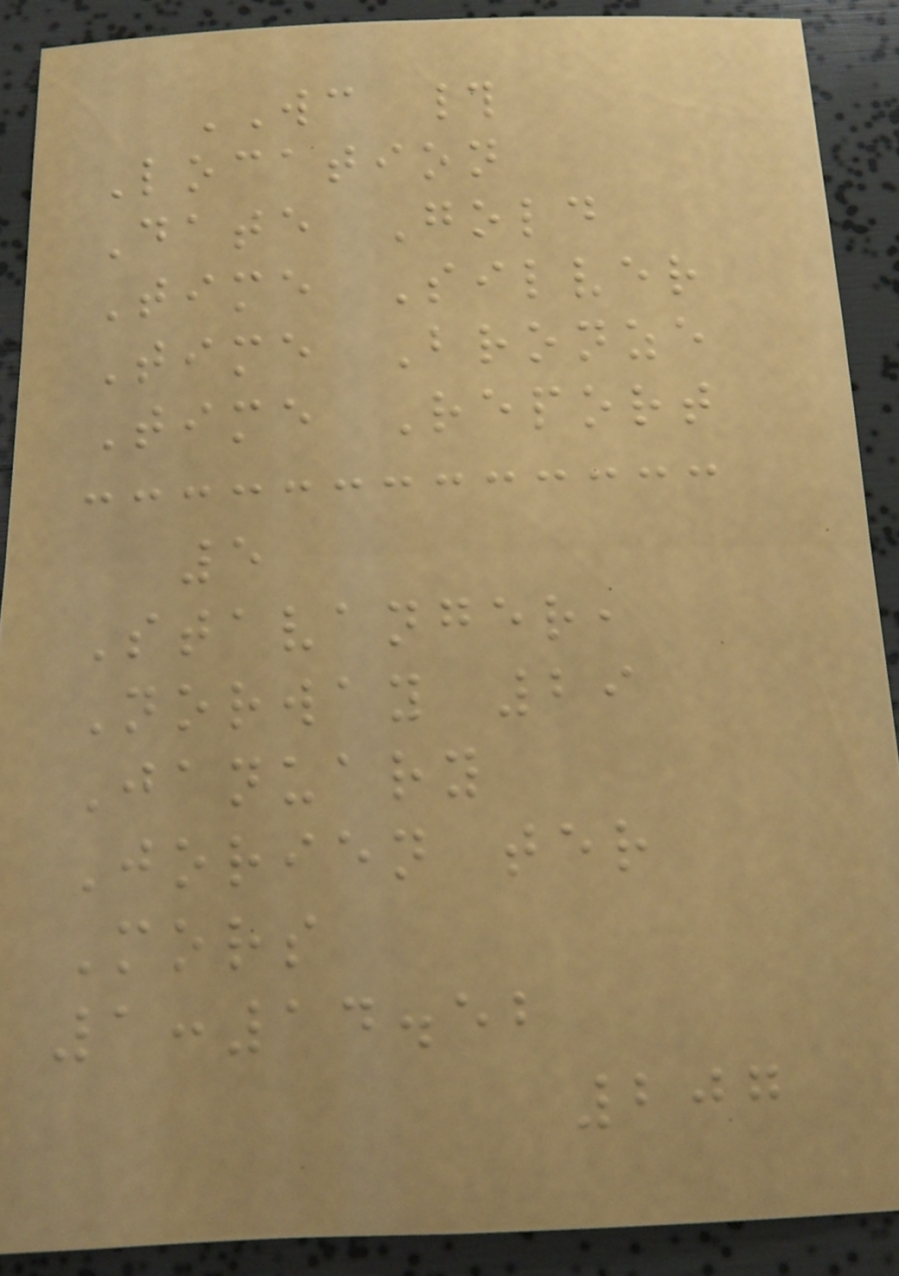WC #
Location
Date Gold
Time Silver
Time Bronze
Time Report
5
Stavanger,
Norway 29
January
Jorien ter
Mors
1:14.52
207
